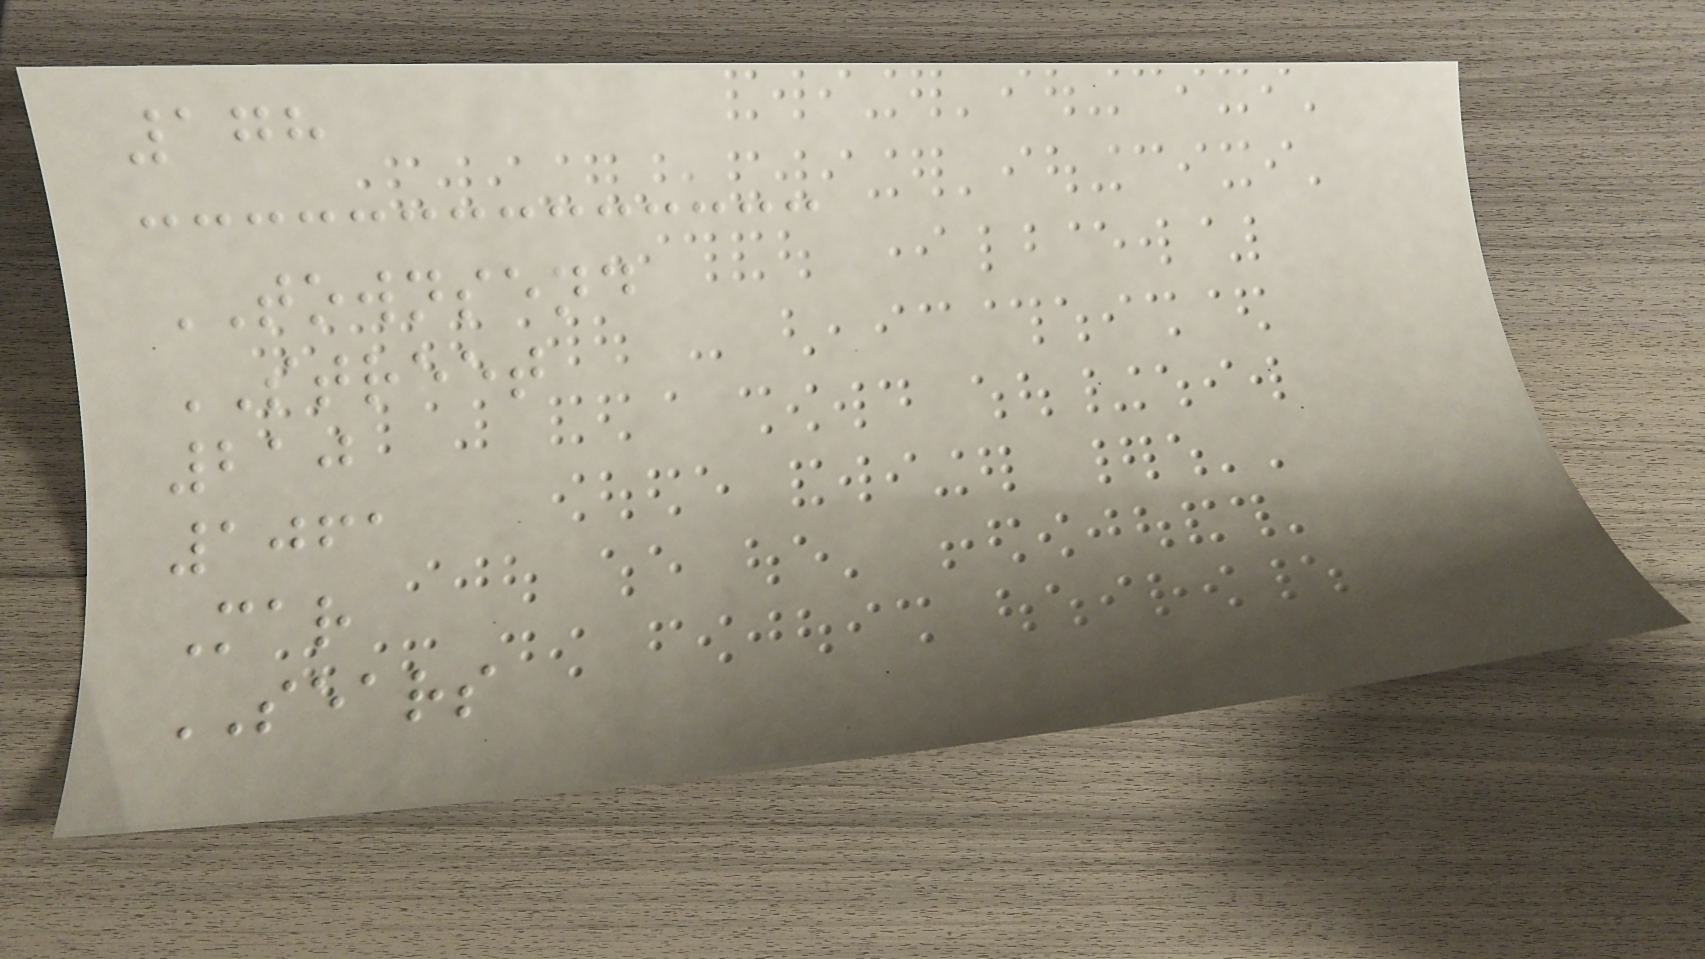178
TOWNSEND
STREET
210
1061
Mar
SEARS
